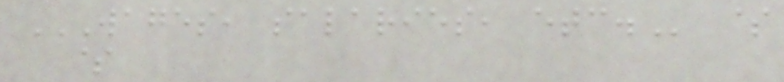WAGES, SALARIES, ETC. $
$
